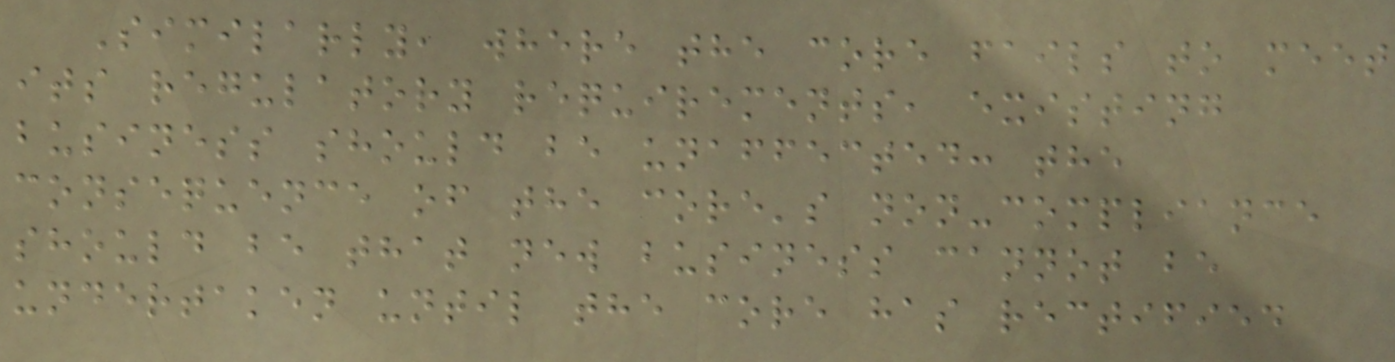Similarly, where the core fails to meet
its regulatory requirements, existing
business should be unaffected: the
consequence of the core's non-compliance
should be that new business cannot be
undertaken until the core has rectified
